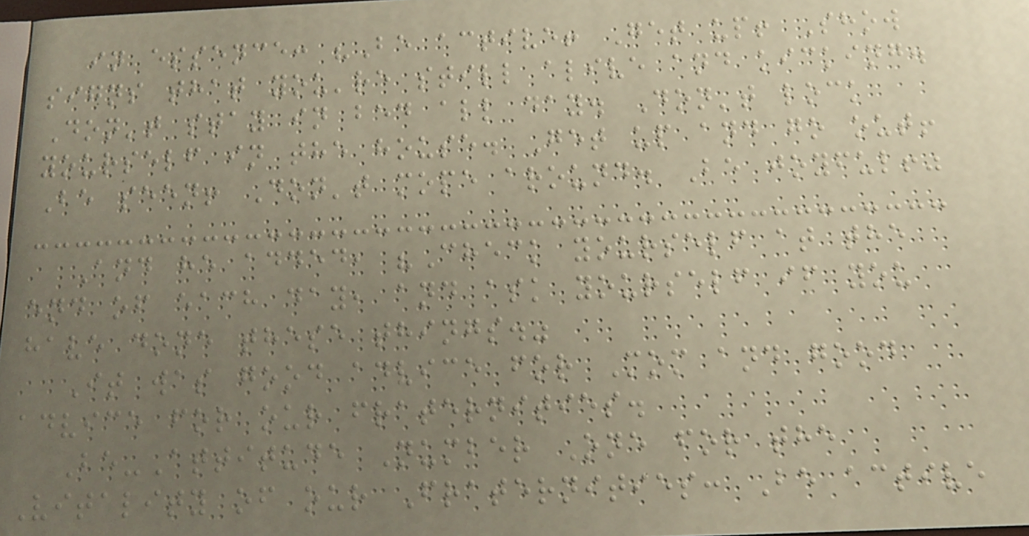in essence: "Be active! Get up! Show
signs that you're still alive and kicking.
Don't stay in bed all day. Don't lock
yourself in the house. Get up and go out!
Be seen! Don't mope around. Be joyful!"
And he added, "Check yourself at the
end of each day, and ask yourself if you
have done these things."
It was good advice for Mom and good
advice for our fraternities.
Be-Attitude Number One for the
Vitality of our Fraternities: Be active
